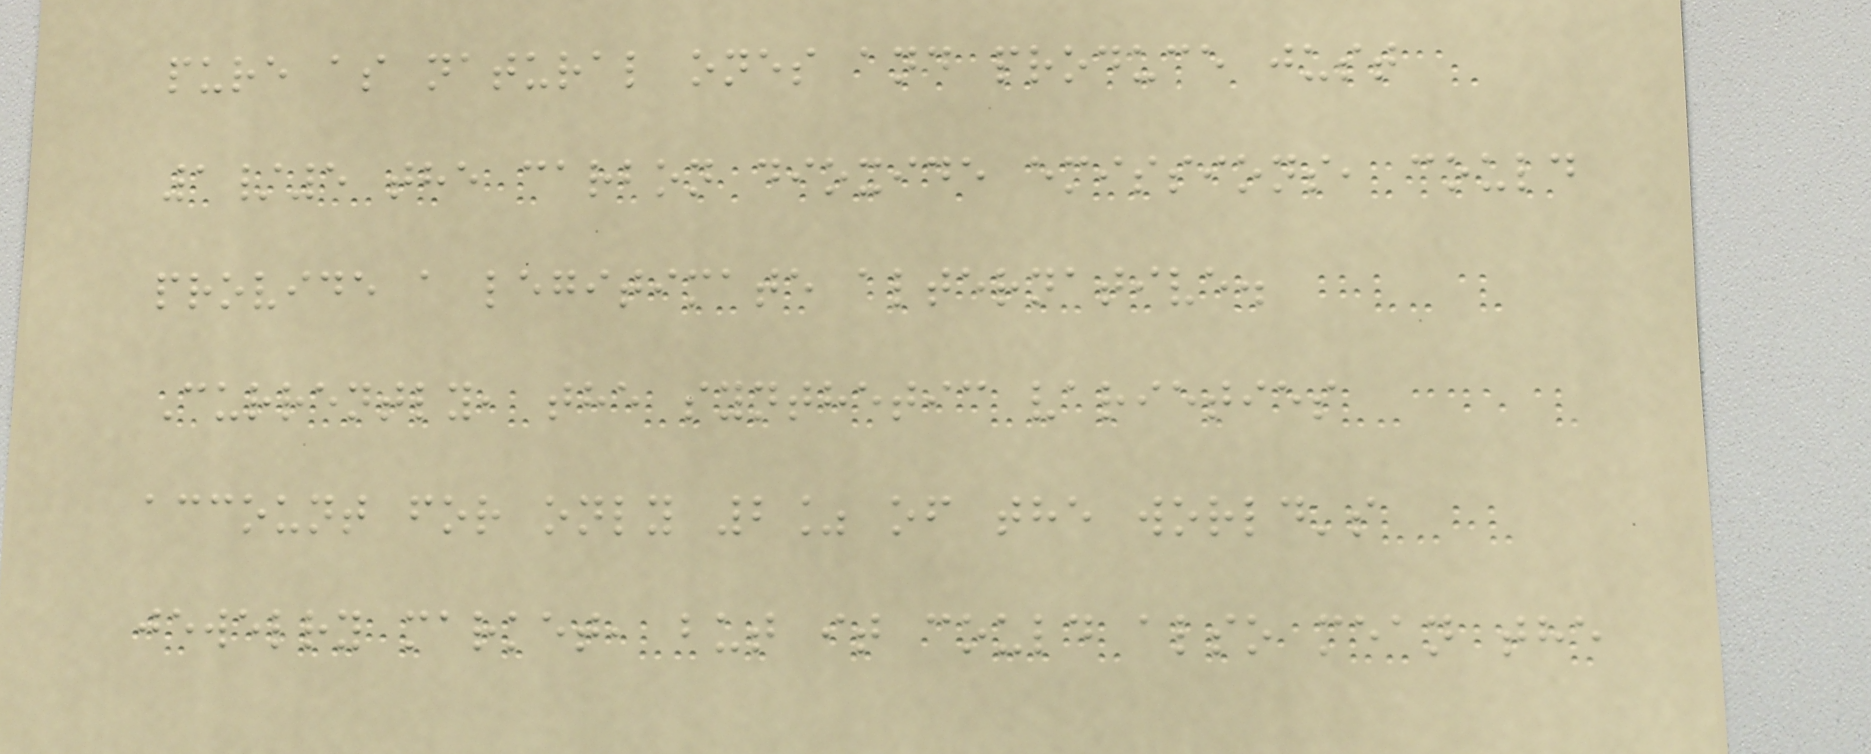pure as natural ones and produce just
1/5 the carbon dioxide emissions, could
provide a legitimate alternative.
Currently, the synthetic varieties
account for only 2% of the world's
jewelry market, but it could also mean the
